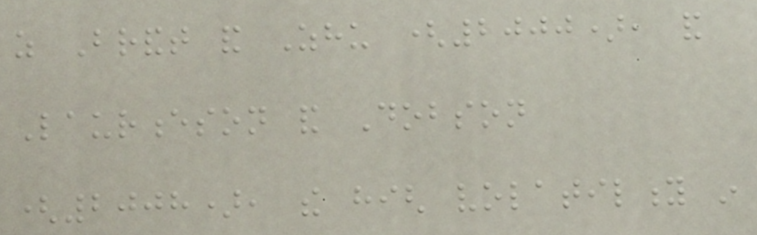as Brandt and Zhu (2000), and
Laurenceson and Dobson
(2008), the high volatility in
